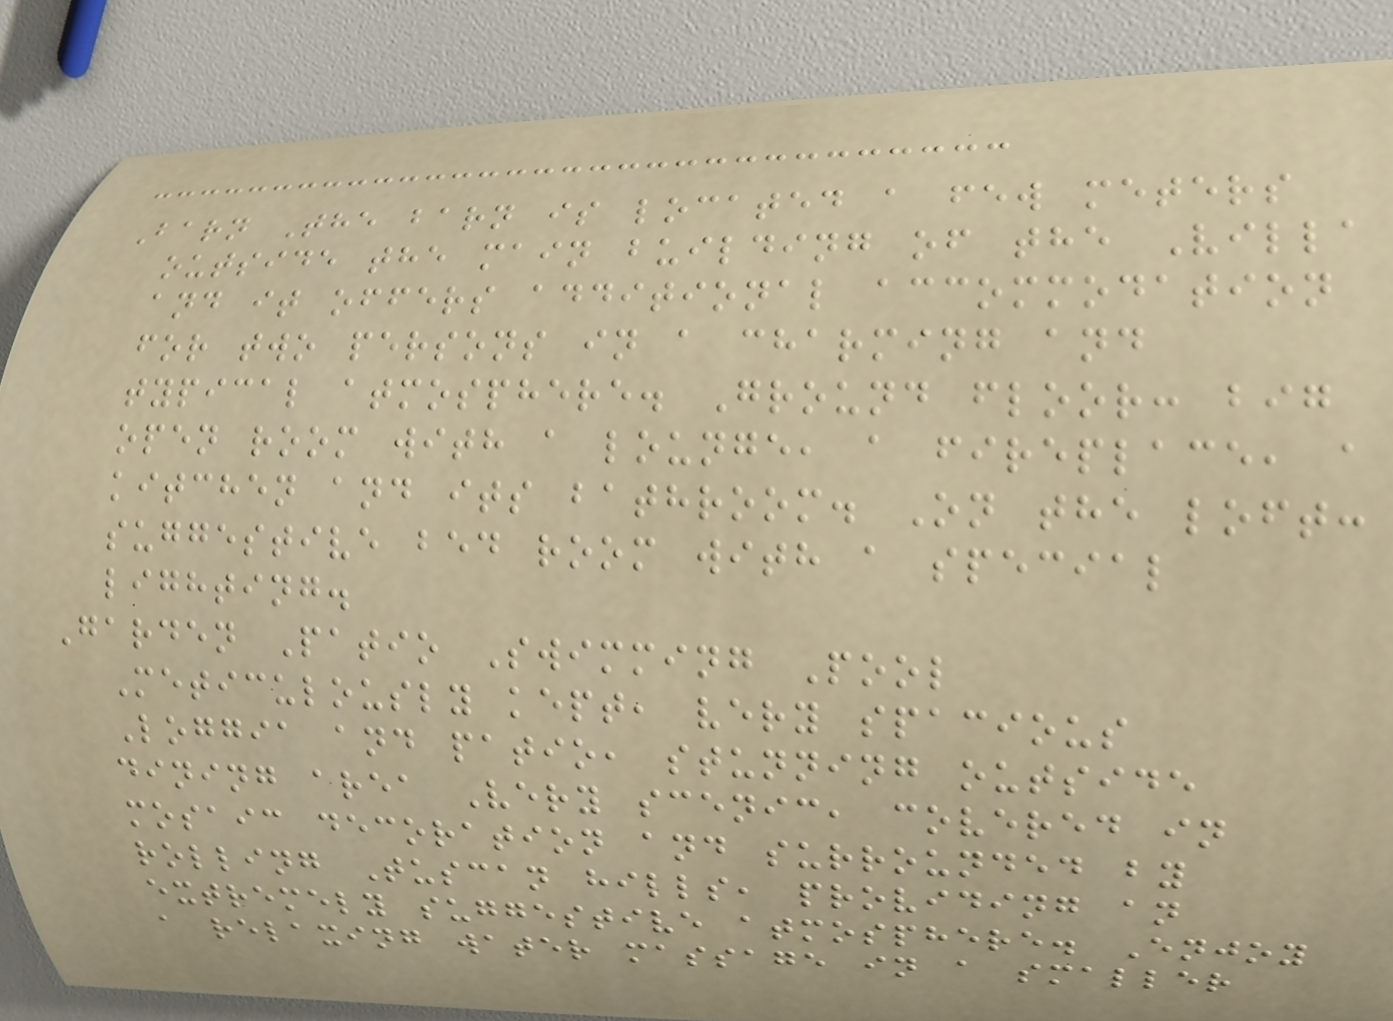Barn The barn is located a few meters
outside the main building of the Villa
and it offers additional accommodation
for two persons in a charming and
typical atmosphere. Ground floor: big
open room with a lounge, a fireplace, a
kitchen and its bathroom. On the loft:
suggestive bed room with a special
lighting.
Garden Patio Swimming Pool
Meticulously kept, very spacious
Loggia and patio, stunning outside
dining area Very scenic, covered in
mosaic decoration and surrounded by
rolling Tuscan hills, providing an
extremely suggestive atmosphere. Enjoy
a relaxing water massage in a smaller
